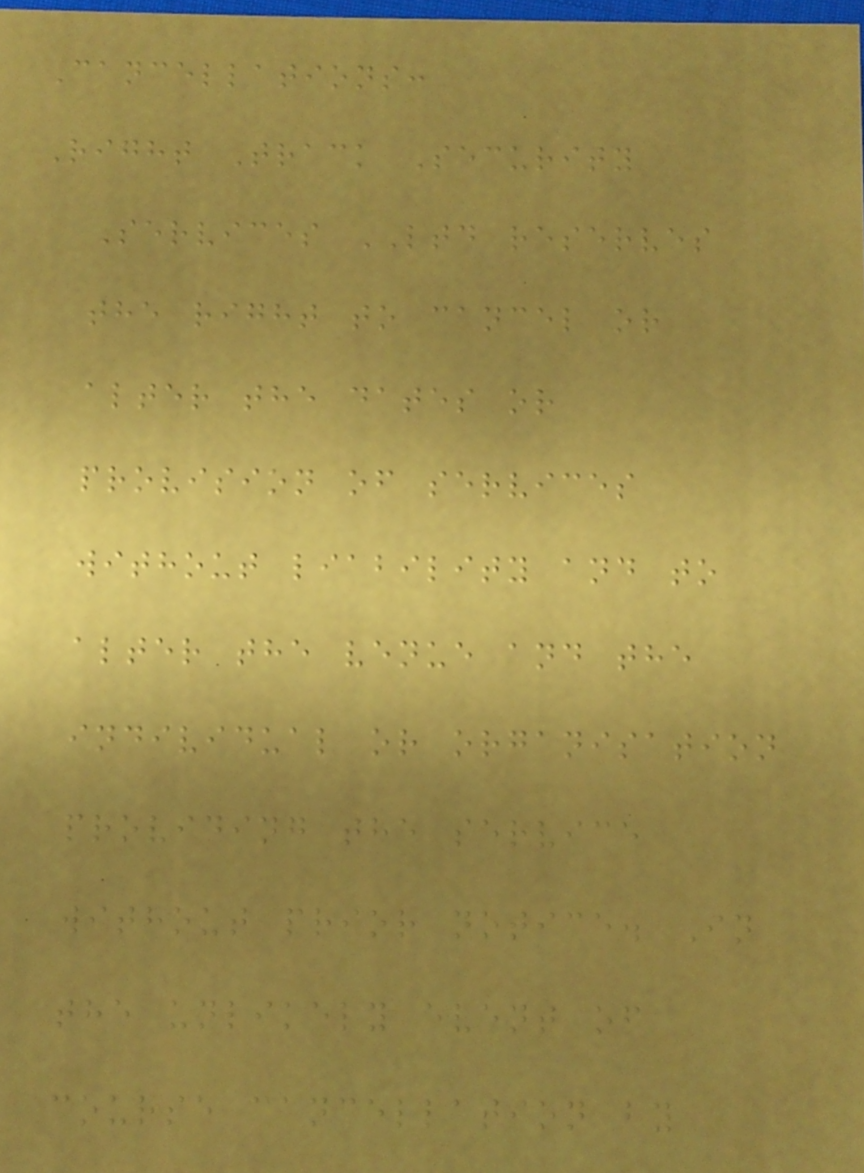Cancellations:
Right Track Security
Services LTD reserves
the right to cancel or
alter the dates or
provision of services
without liability and to
alter the venue and the
individual or organisation
providing the service
without prior notice. In
the unlikely event of
course cancellation by
